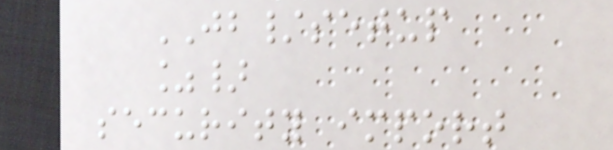JB/setup
%}
security import
